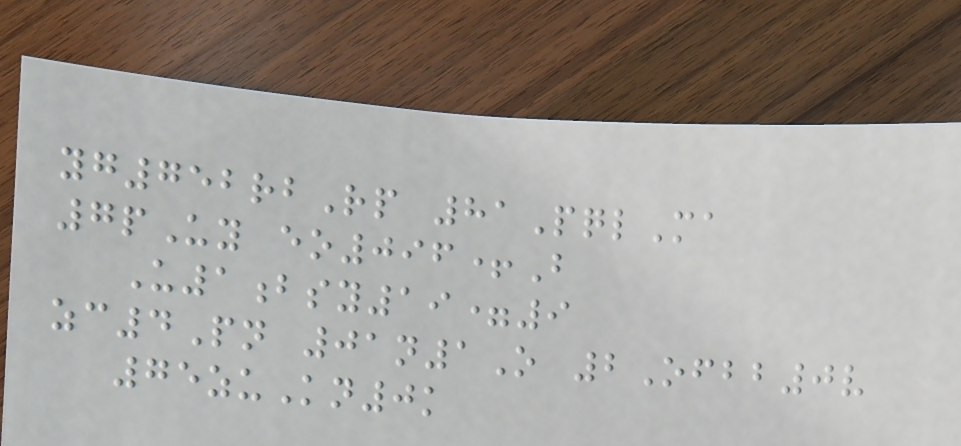yg752rbRp 81PqlMa
7pUy eo096+B
U1bsy19=9
zc4Pn 01n1O 2Ofbb0v
75zuKn0k
